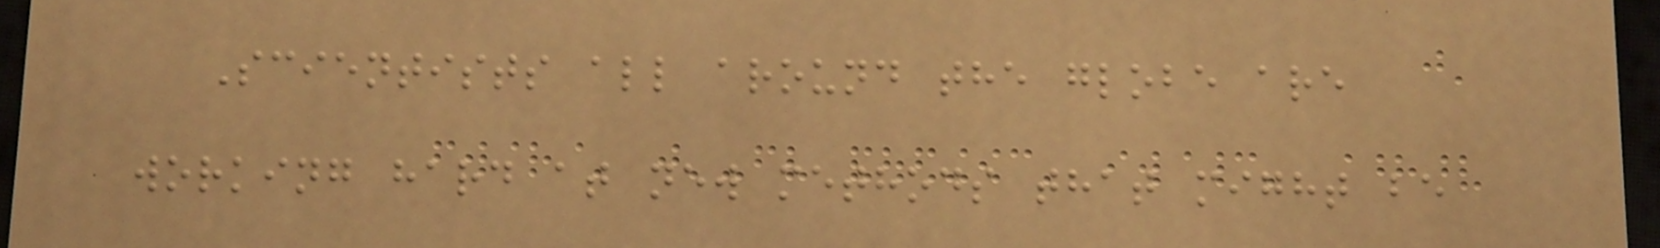Scientists all around the globe are
working hard at new methods that might be
